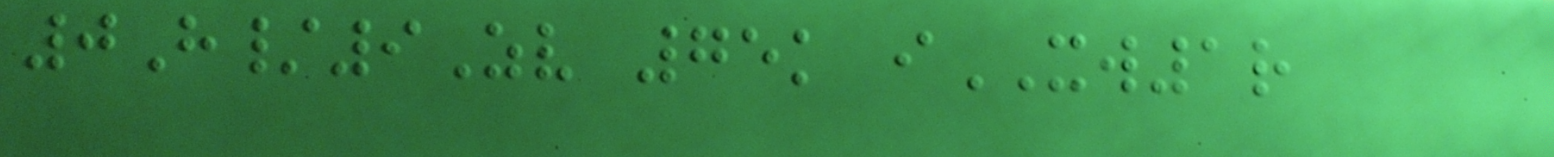0H/9Zv 75k iXW1r
